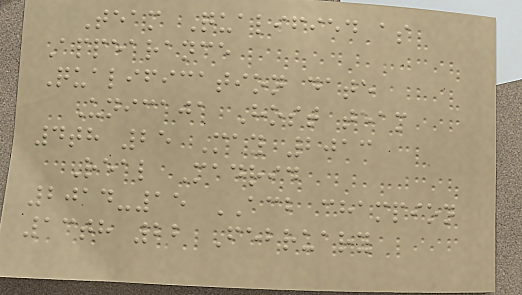Team Qualified as
Appearance
Qualification date
Unicaja Host team
4th 25 May 2013
Real Madrid
2014-15 ACB champion
13th 22 February
